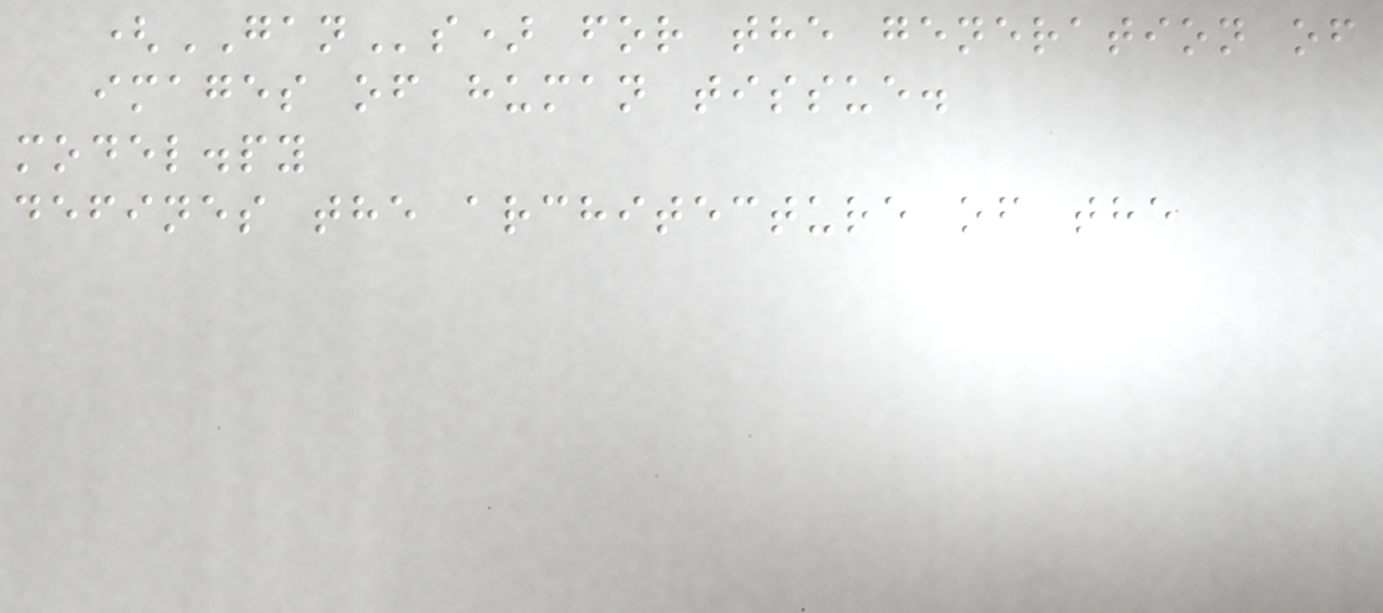(GANs) for the generation of
images of human tissue.
model.py
defines the architecture of the
